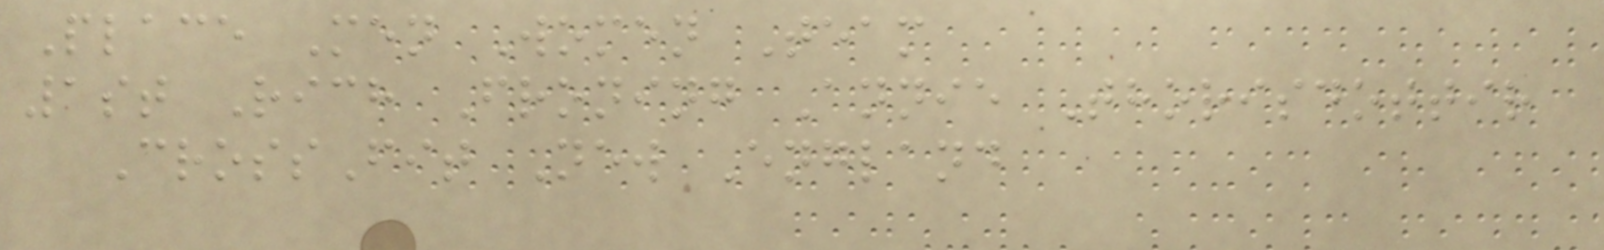Place Men Women Team
1st Rich Froning Annie Thorisdottir
CrossFit New England
